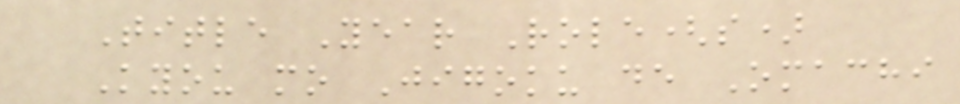Title Year Role(s)
Kyou mo Jigoku de Omachi
